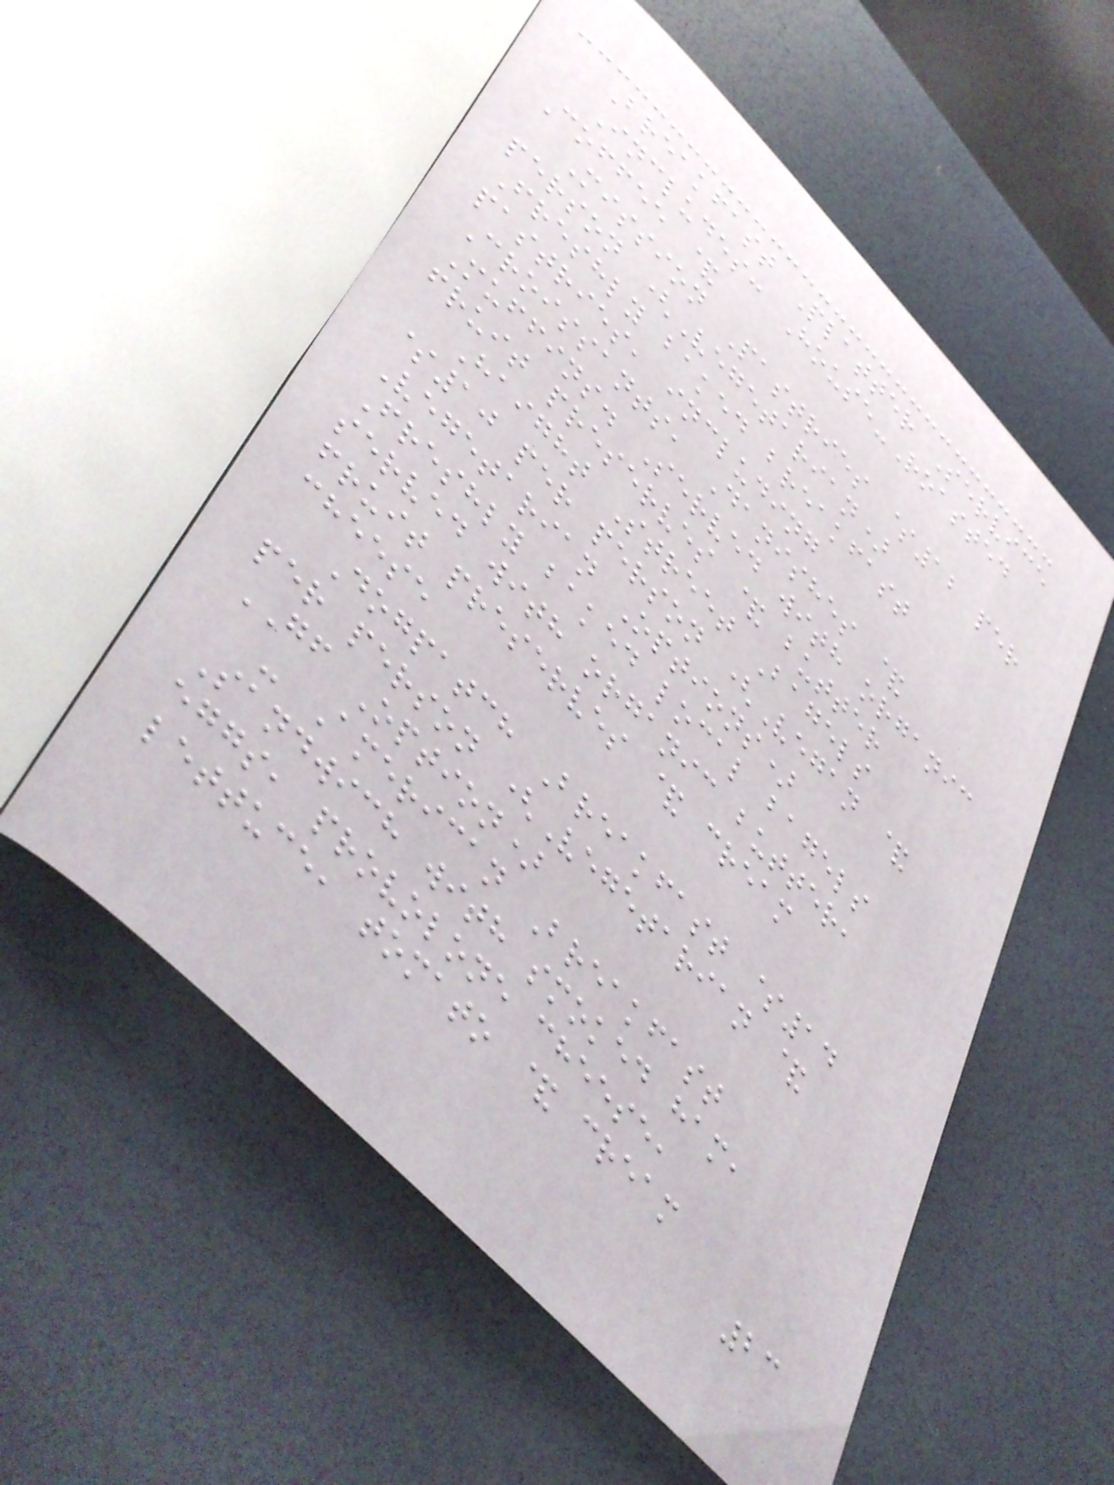Breakfast Platter Service
Includes: House-Roasted
Coffee &
Mission Pastries $12 per
person (Vegetarian)
Freshly baked breakfast
pastries, including
Croissants, Danishes &
Muffins. Served with organic
fruit preserves & butter
Haight Street Bagels
$10 per person (Vegan &
Vegetarian Options)
Freshly baked local bagels
served with organic butter,
fruit preserves & cream
cheese
Dogpatch Breakfast $14
per person (Vegetarian &
GF Option)
- American Breakfast
Sandwich with smoked ham,
eggs, provolone cheese,
lettuce, tomato & cream
23
